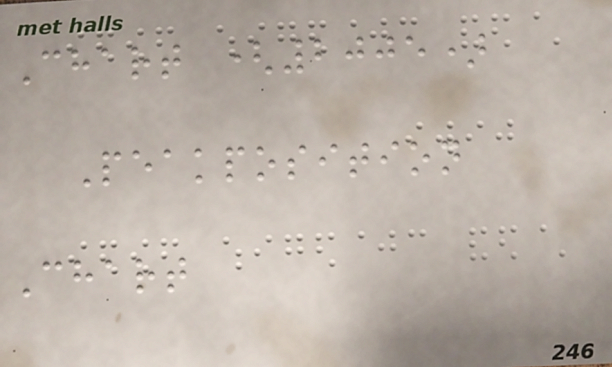Chart (2005)
Peakposition
Chart
